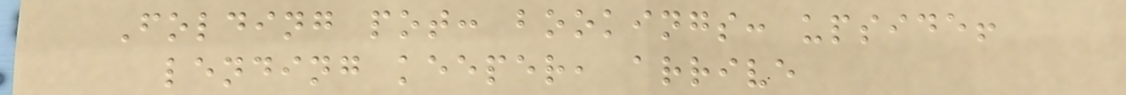Folding pot: bookings: upside!
lending keeper, arrive
